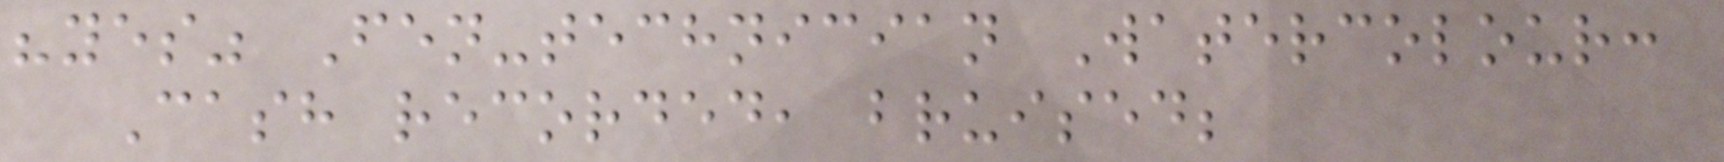"yes" Fen-technician Watercolour:
Cash recorded, bruised;
